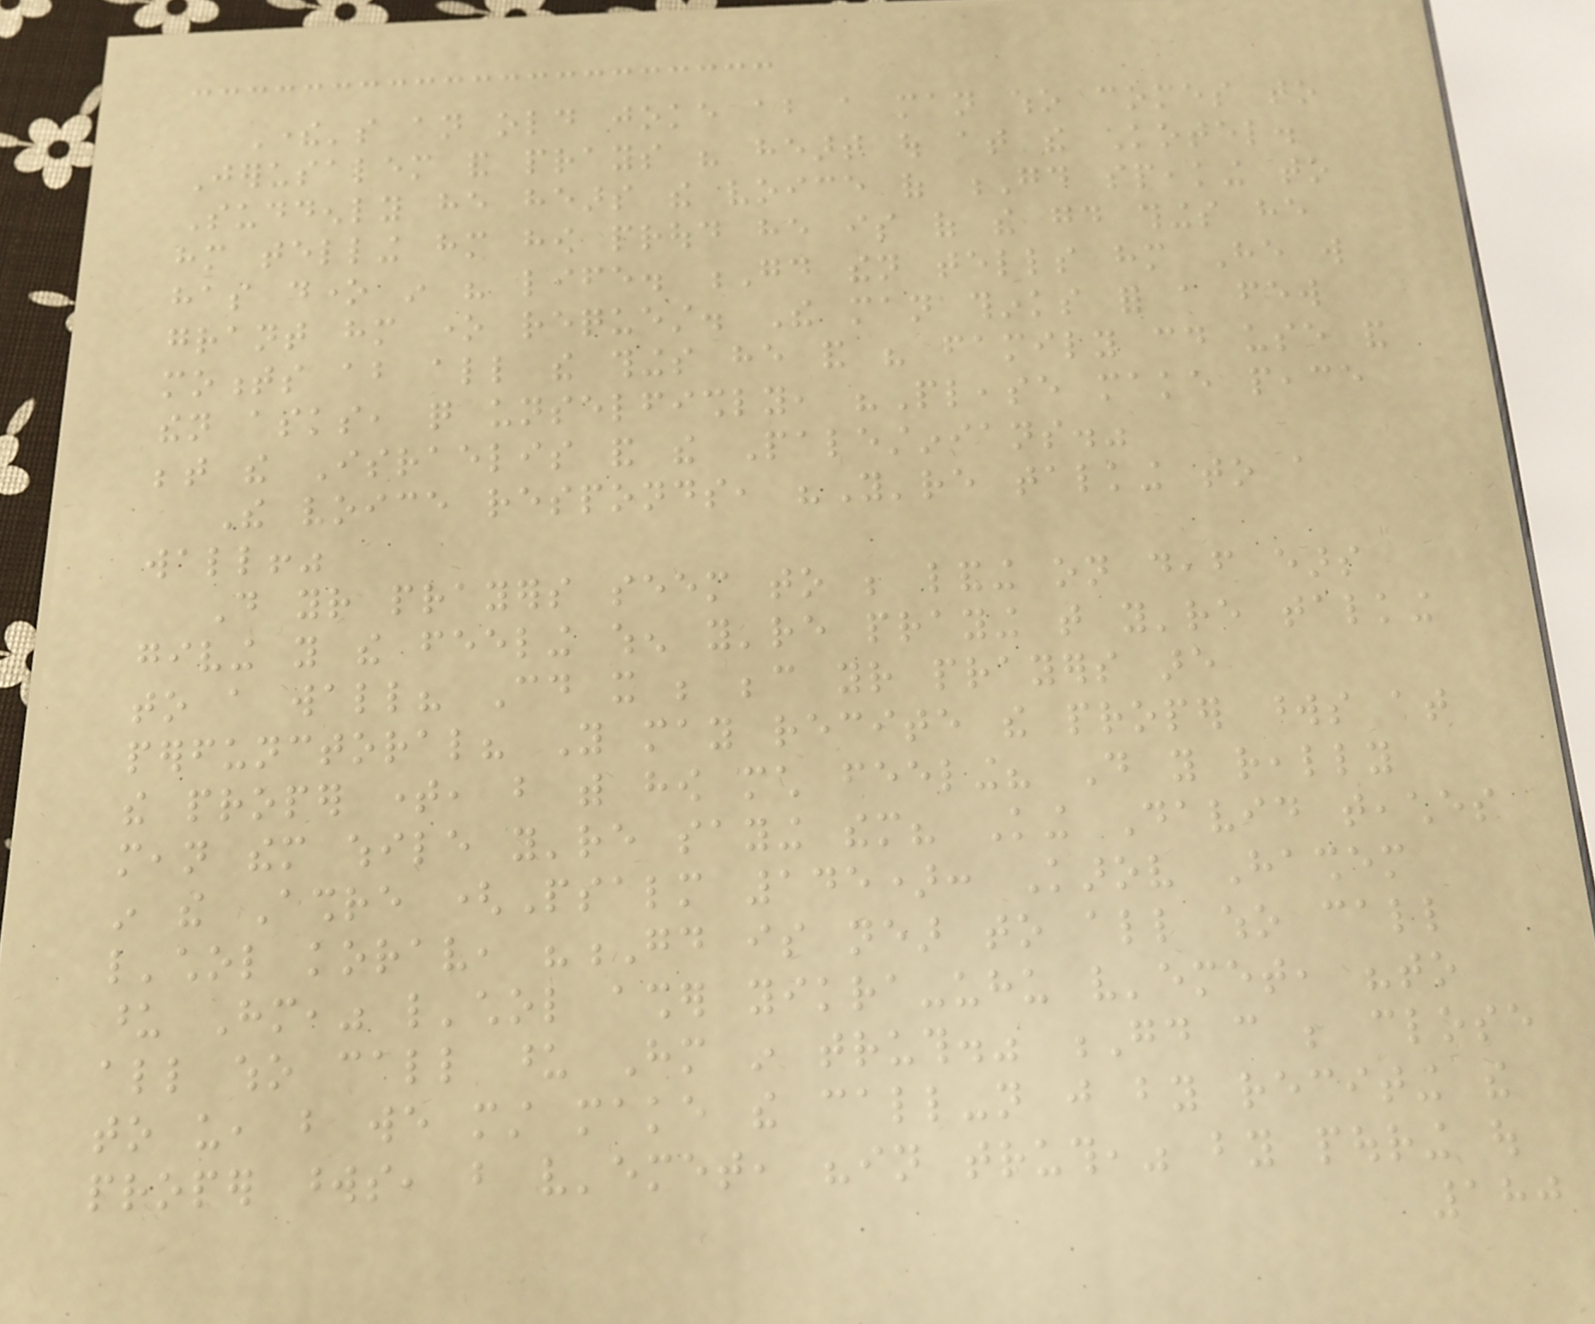There's an old joke about a man who comes to
Jerusalem and prays his heart out at the Kotel.
Suddenly he hears the voice of Gd speaking to
him telling him how proud he is of the good things he
has done in his life. Gd then tells him He will
grant him one request. The man thinks for a few
moments about all the things he and his family could use and
then asks, quite unselfishly, "Please make peace
between the Israelis and the Palestinians."
The voice responds, "You're talking to a
wall!"
Do your prayers seem to be landing on deaf ears
giving you the feeling when you're praying that you're talking
to a wall? Could it be because your prayers are
perfunctoral? You may recite the proper words at
the proper time, but with how much feeling? Do you really
mean them while you're saying them? King David teaches
in the Ashre (Psalm 145): Karov Hashem
l'chol korav, "Gd is near to all who call
upon Him," l'chol asher yikra-uhu v'emet, "to
all who call upon Him in truth." Gd can be close
to us, but we must make the call-not just by reciting the
proper words, but v'emet, "in truth," by pouring out
180
